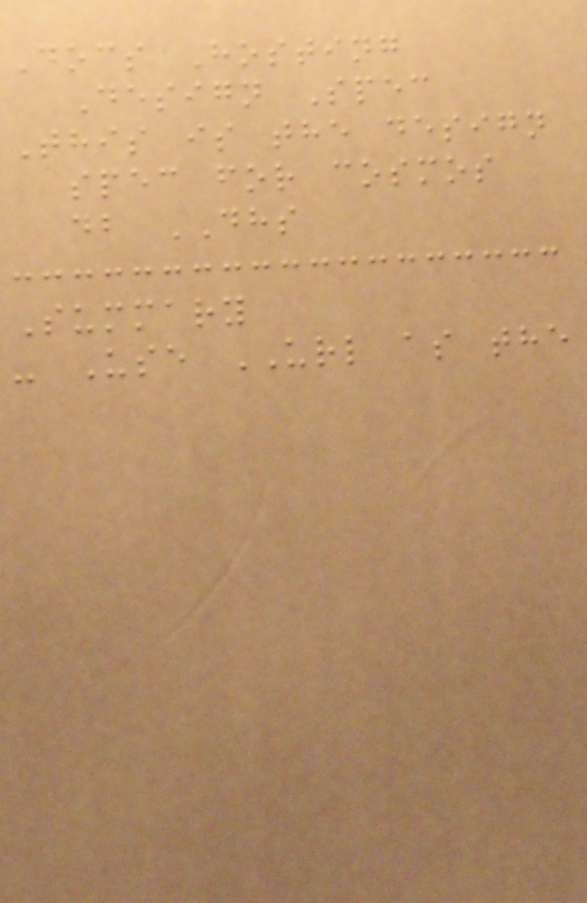Docs Hosting
Design Spec
This is the design
spec for cosmos
db DHS
Summary
- Use URL as the
